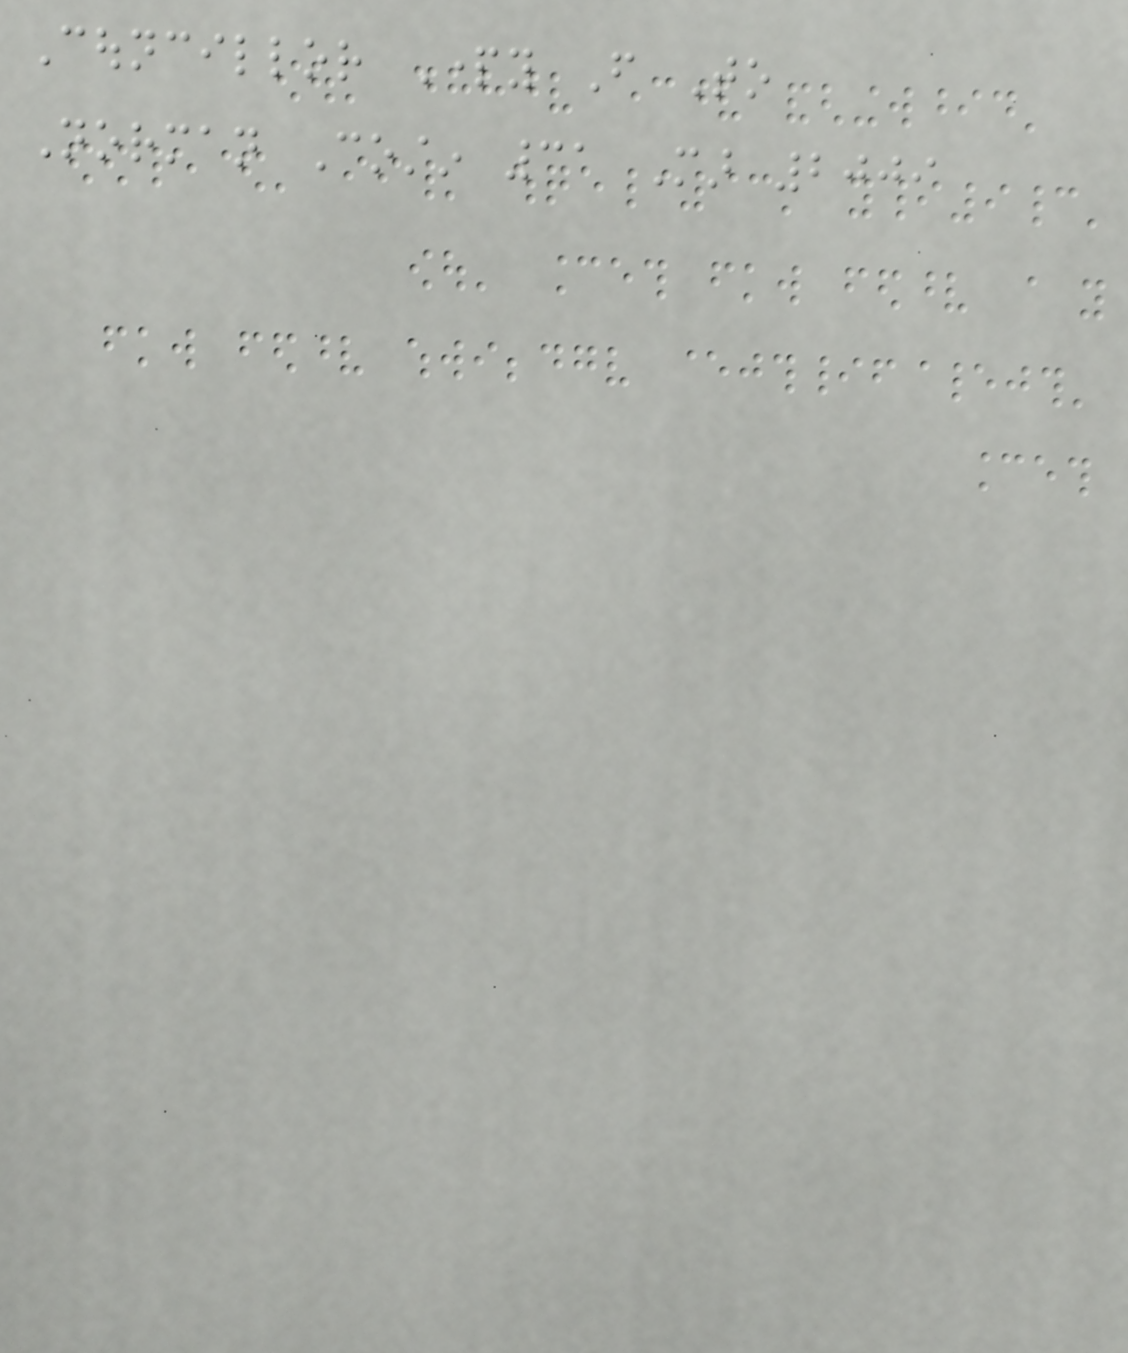Councillor Party From To
Norman Costin 31 Mar 2009
